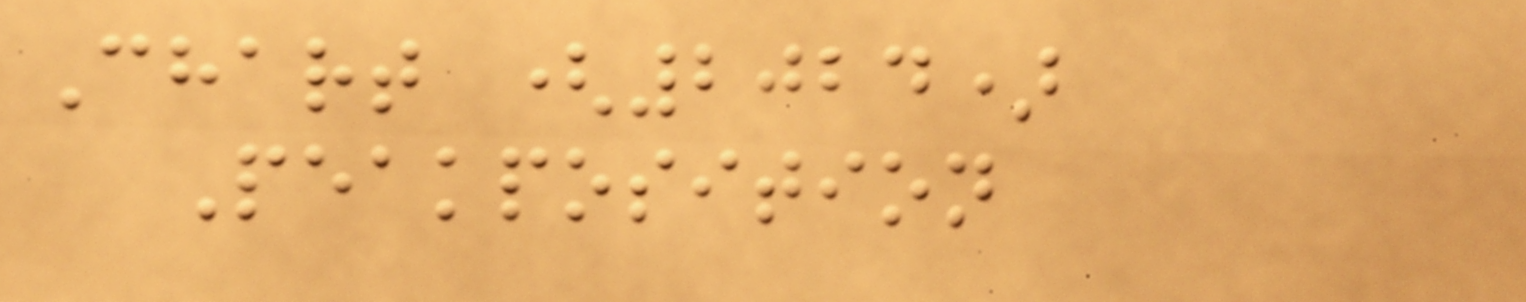Chart (2024)
Peakposition
